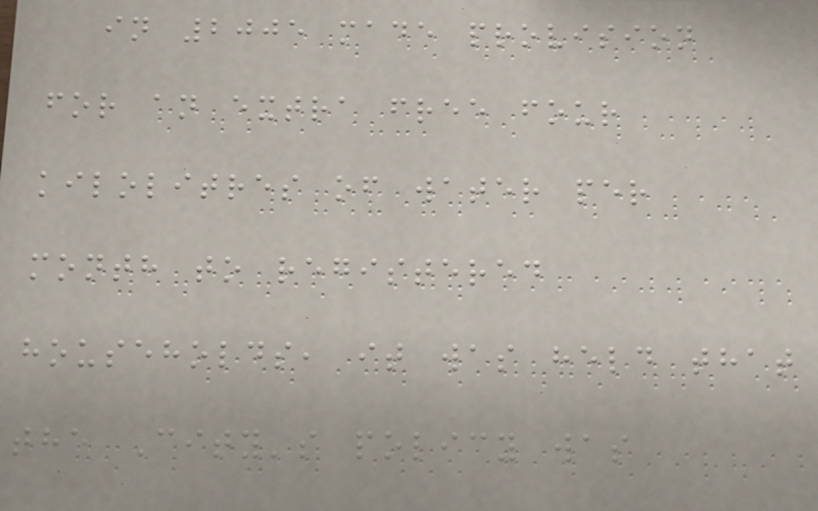in 2005 made provision
for an extra free four
kilolitres of water per
month to registered
households, it was held that
the City's policy was
